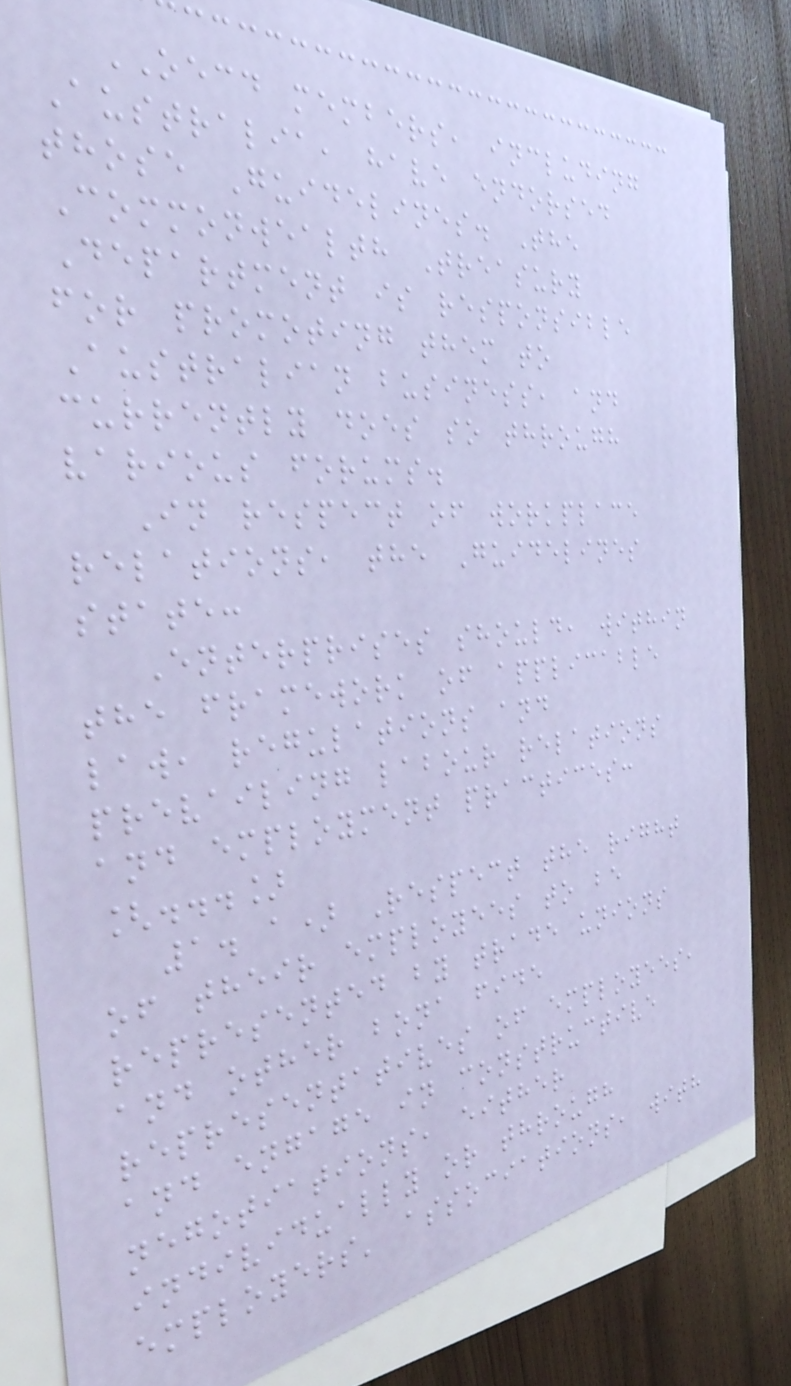OECD members, including
Australia, have endorsed
those Guidelines. The
Commonwealth Treasury
Department is responsible
for promoting them to
Australian business, and
currently does so through
various forums.
In respect of workplace
relations, the Guidelines
state:
Enterprises should, within
the framework of applicable
law, regulations and
prevailing labour relations
and employment practices:
[...]
1. a) Respect the right
of their employees to be
represented by trade unions
and other bona fide
representatives of employees,
and engage in constructive
negotiations, either
individually or through
employers' associations, with
